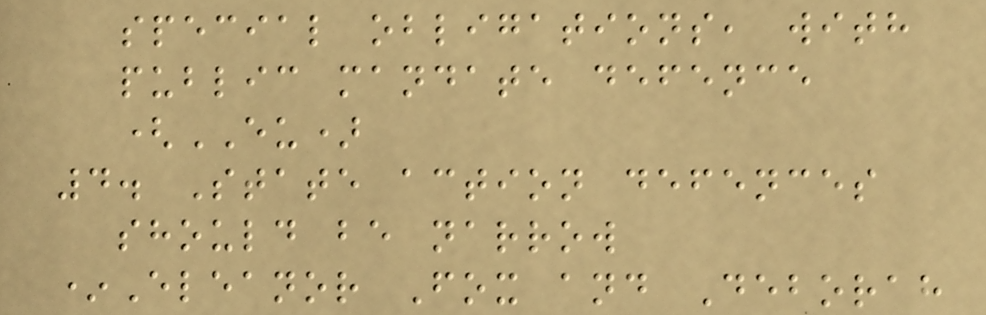special obligations, with
public mandate defence
(EU)
4. State action defences
should be narrow
*Eleanor Fox and Deborah
